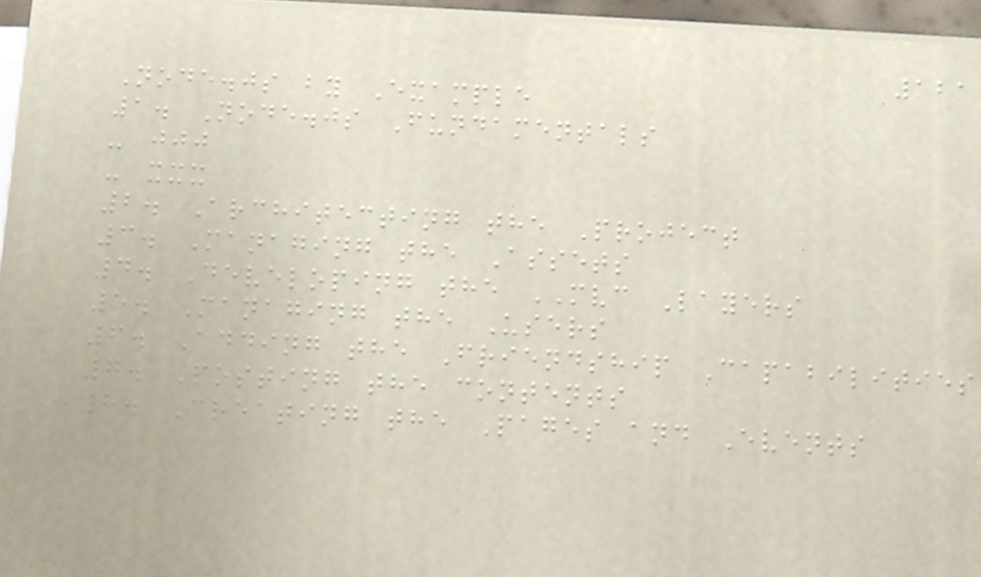121
Node.js by Example
1. Node.js Fundamentals
- jjj
- xxx
2. Architecting the Project
3. Managing the Assets
4. Developing the MVC Layers
5. Managing the Users
6. Adding the Friendship Capabilities
7. Posting the contents
8. Creating the Pages and Events
